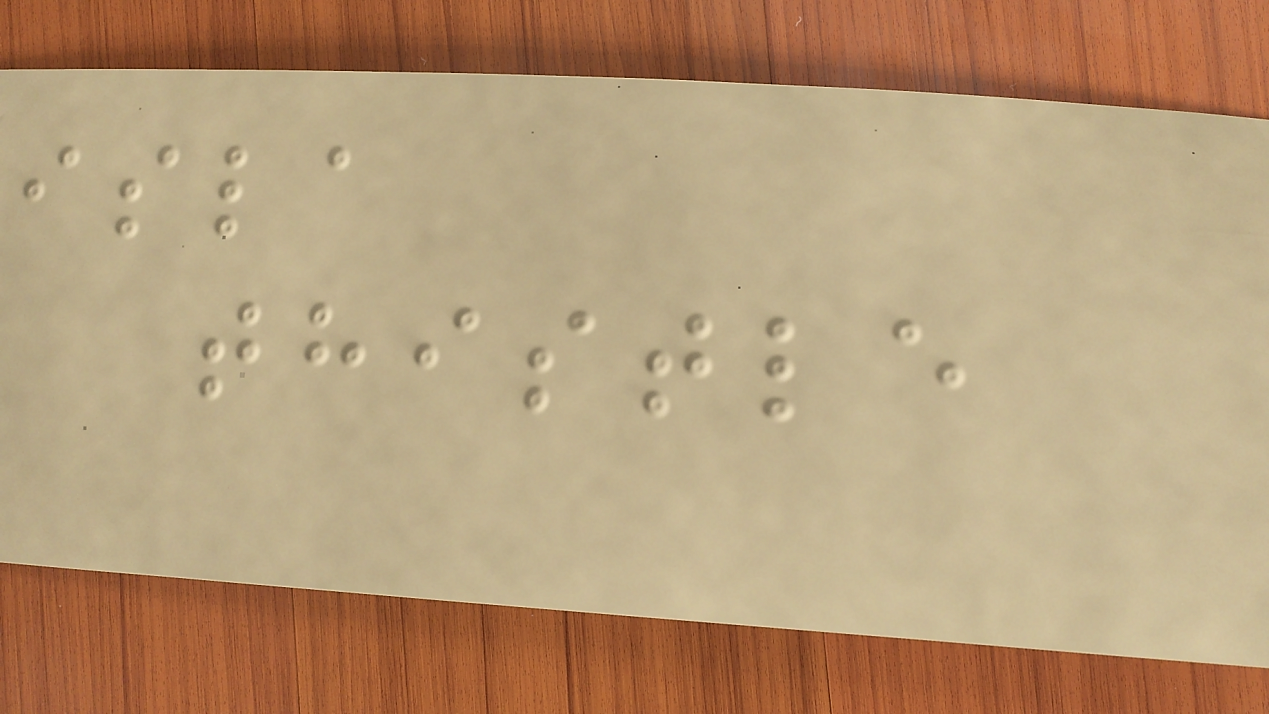isla
thistle
